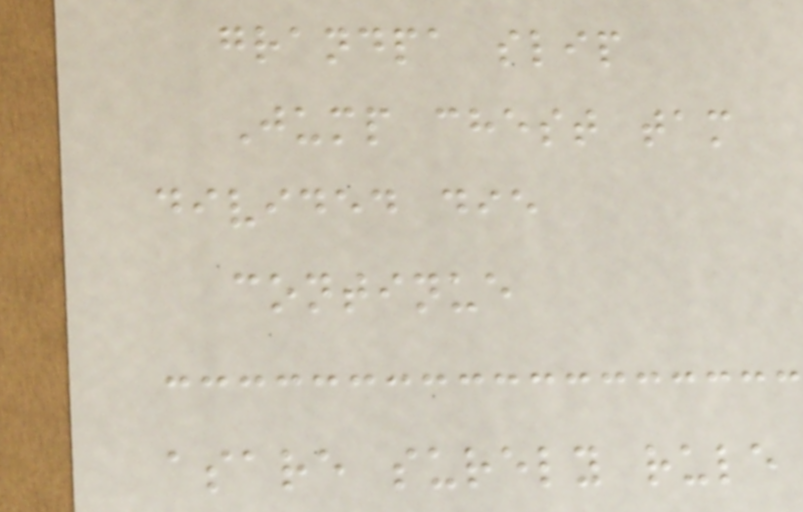grandpa slip
Jump chest tam
divided die
continue
asare surely rule
